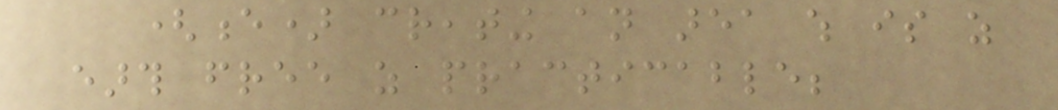(e) creating an area which is as
earth free as practicable;
